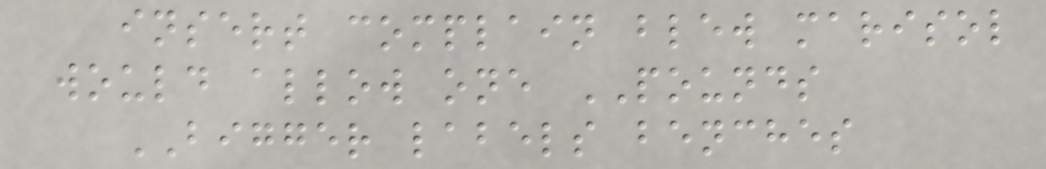insert complain blew marisol
would allow one POUNDS
BIGGER labels benches
